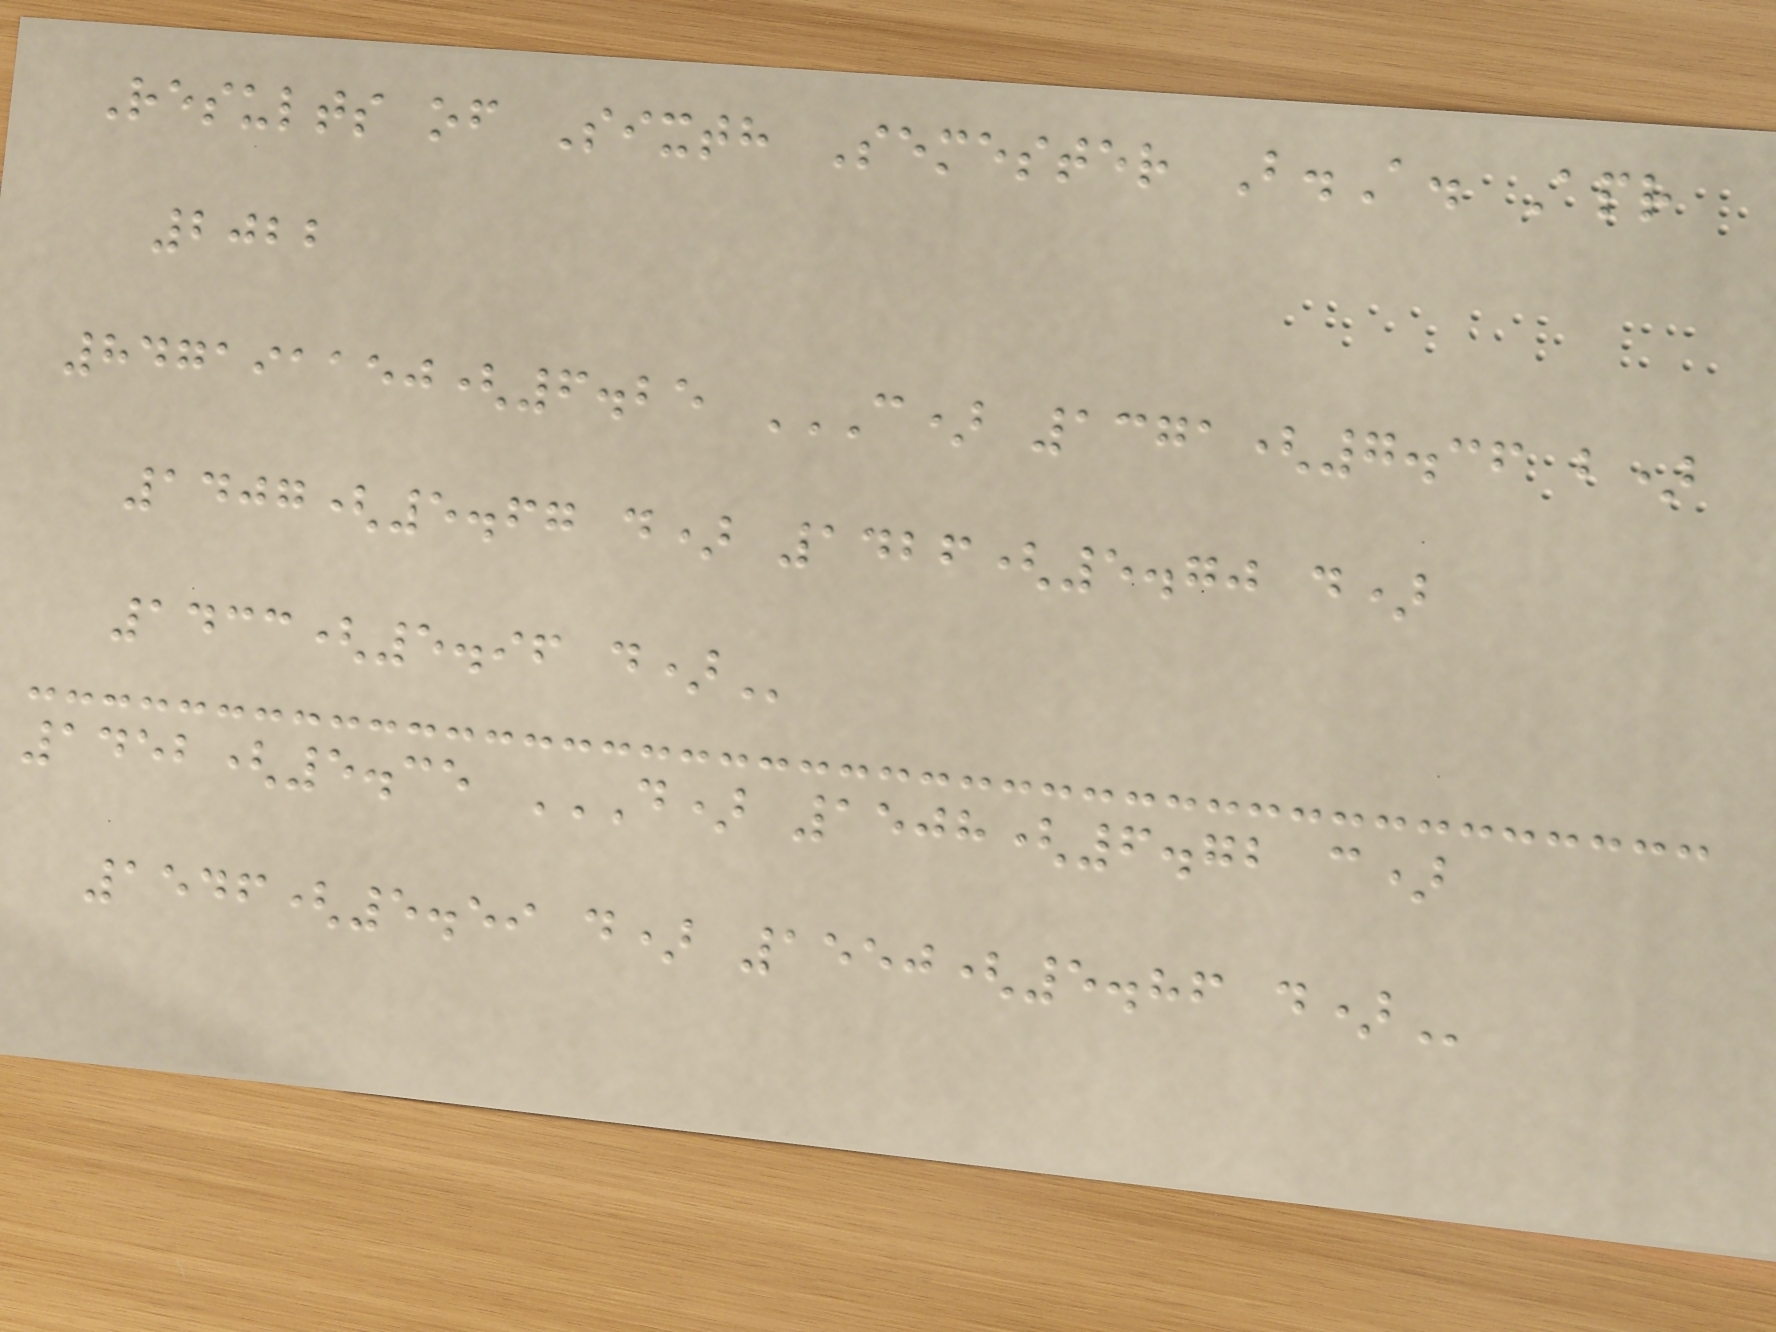Results of Sixth Semester B.A. Apr
2022
847191150(6.25 C) 1371(7.36 B)
1407(5.67 D) 1426(5.70 D)
1433(5.96 D)
1452(5.35 D) 1508(6.72 C)
1546(5.59 D) 1550(5.86 D)
